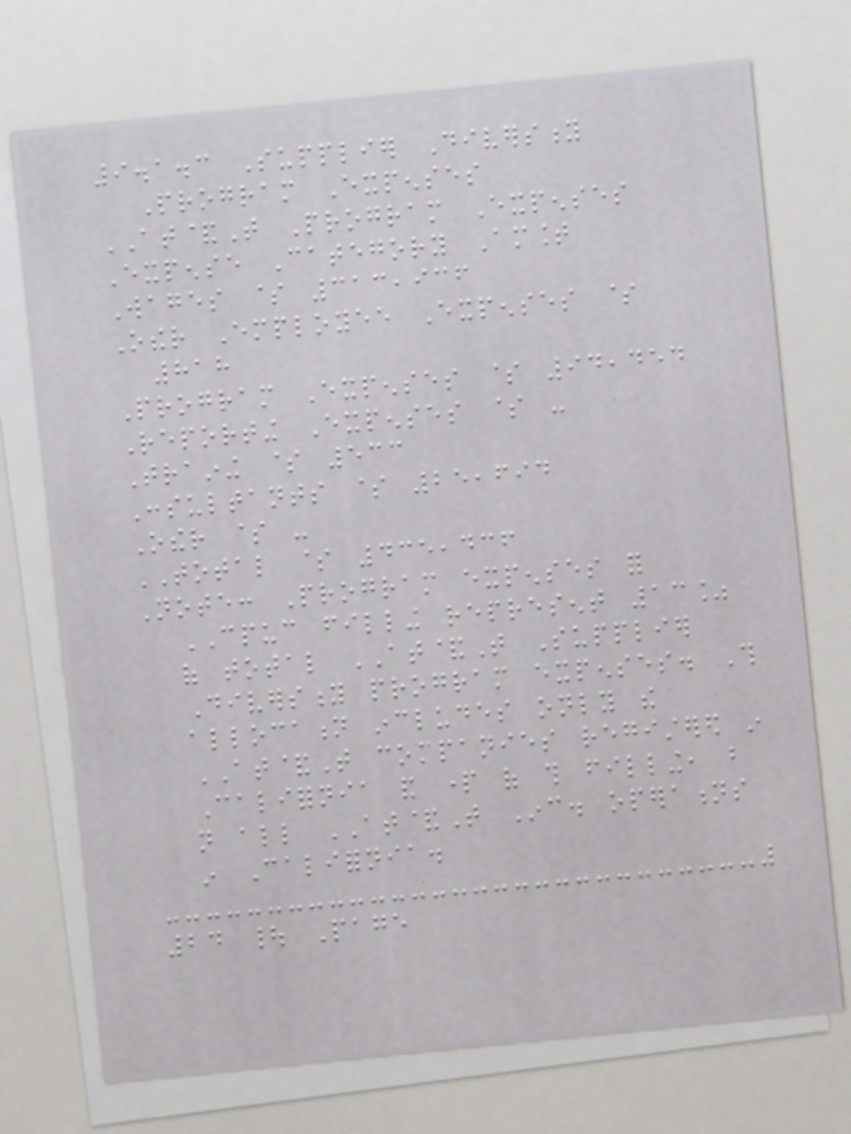9.1.3 Supplier Diversity
Program Expenses
AT&T Program Expenses
Expense Category Amount
Wages $ 313,936
Other Employee Expenses $
818
Program Expenses $ 94,454
Reporting Expenses $ -
Training $ 533
Consultants $ 25,694
Other $ -
TOTAL $ 435,436
Note: Program expenses for
CPUC filling represent 13%
of total AT&T Supplier
Diversity program expenses. This
allocation includes only the
AT&T companies registered in
California and part of this filling, but
not all AT&T Inc. operations
in California.
24 | Page
